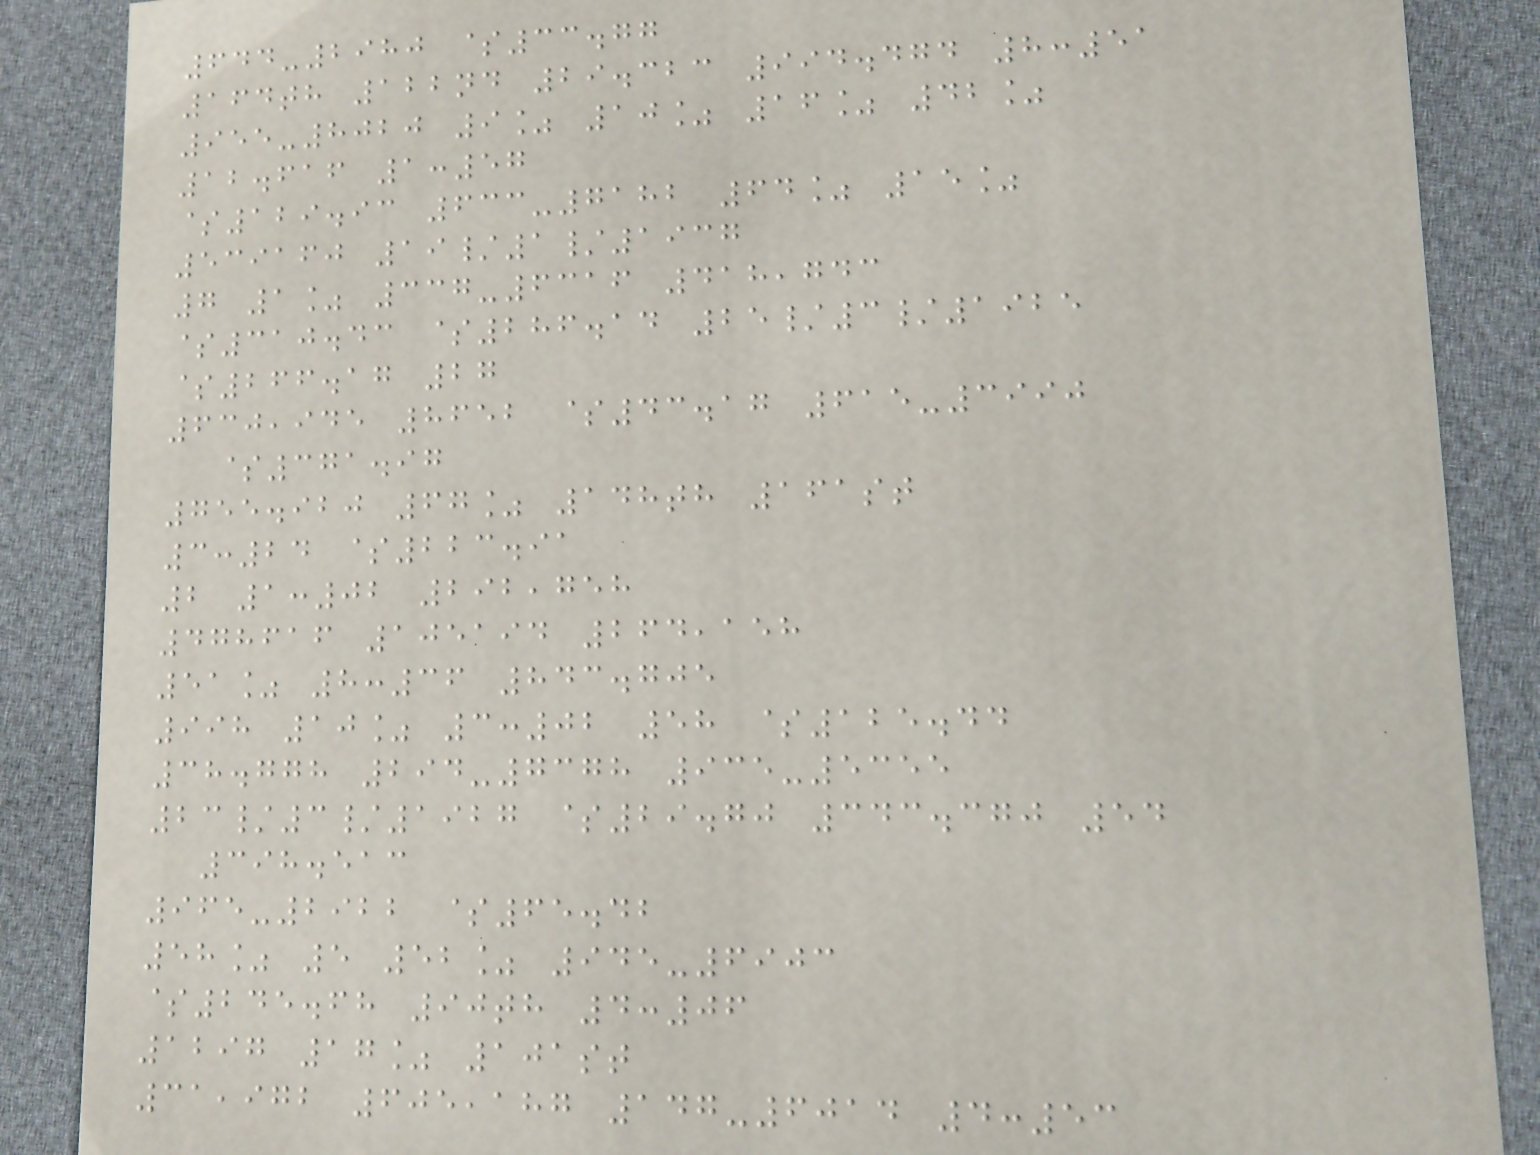644-2980 $33.77
164th 122nd 29.323 994.474 8:51
955-8020 9% 10% 16% 42%
12.616 1:57
$129.93 633-7182 64% 15%
539160 19/1/1937
7 1% 337-6316 418,743
$310.43 $286.14 25/3/1925
$266.17 27
630,945 8652 $43.17 615-3990
$371.97
755.920 67% 148th 161st
3:24 $223.91
2 1:02 292,758
478616 105194 264,158
51% 8:36 843.705
998 10% 3:02 58 $125.44
38.778 294-7378 935-5355
23/3/1927 $29.70 343.370 54
398.513
965-2922 $65.42
58% 5 52% 945-6903
$245.68 90th 4:06
1297 17% 101st
31,972 605,187 147-6014 4:53
